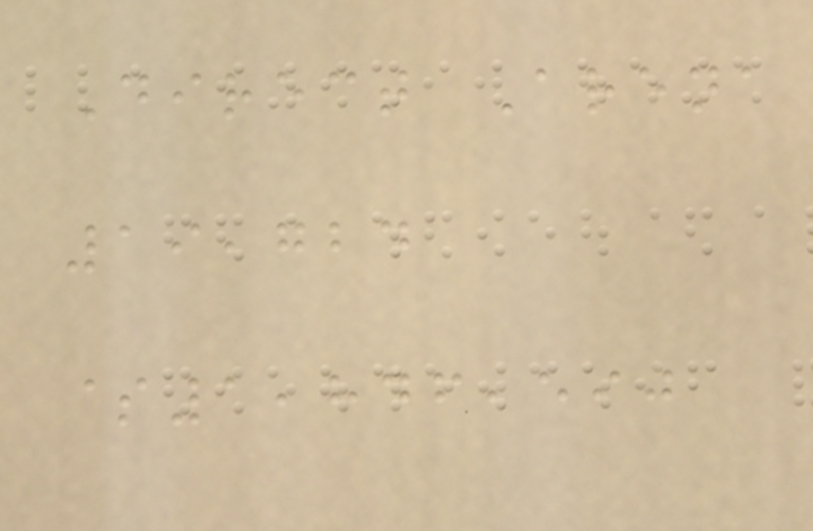Direct Arena
19,724
$1,846,590
